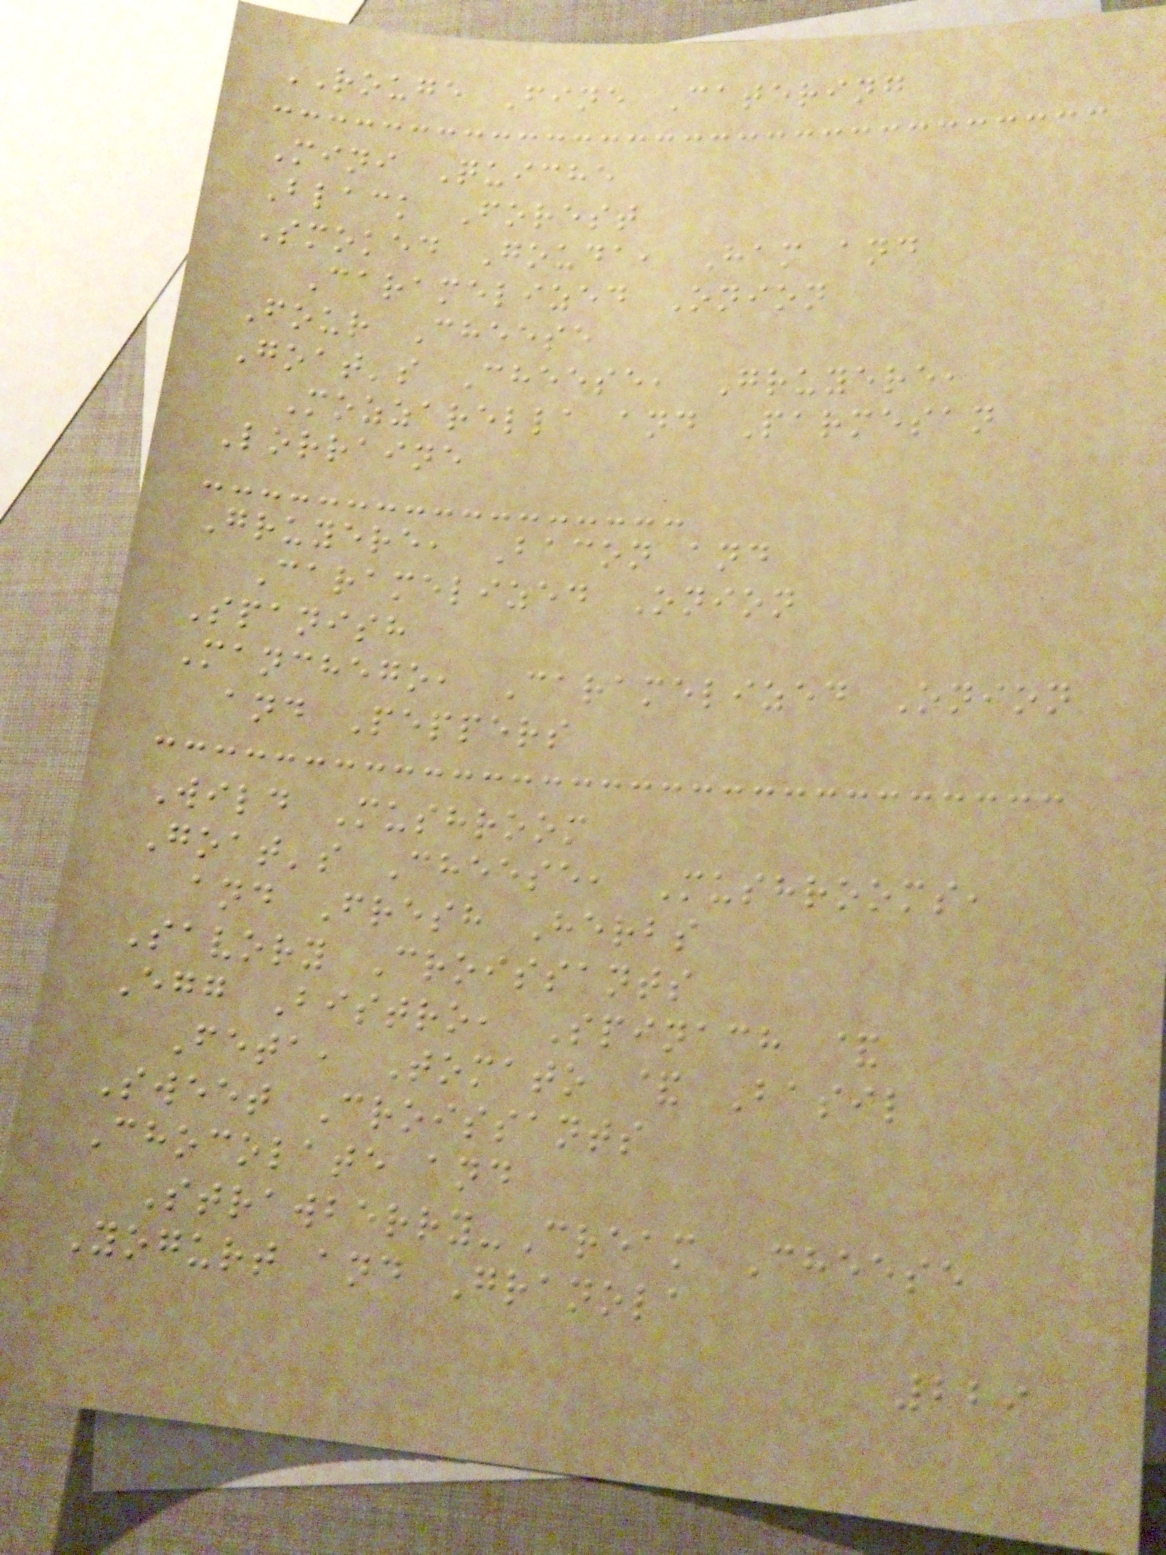ROUGE Fine Catering
Mini Quiche
Black Forest
Smoked Gouda, Ham and
Caramelized Onion
Four Cheese
Goat's Cheese, Gruyere,
Mozzarella and Parmesan
Lorraine
Gruyere, Bacon and
Caramelized Onion
Spanish
Manchego, Caramelized Onion
and Peppers
Wild Mushroom
Goat's Cheese, Mushrooms,
and Fresh Herbs
Savory Croissants
Egg Bistro, Spinach &
Feta, Tomato & Basil
Sweet Croissants
Chocolate and
Strawberry-Cream Cheese
Yogurt and Granola
229
